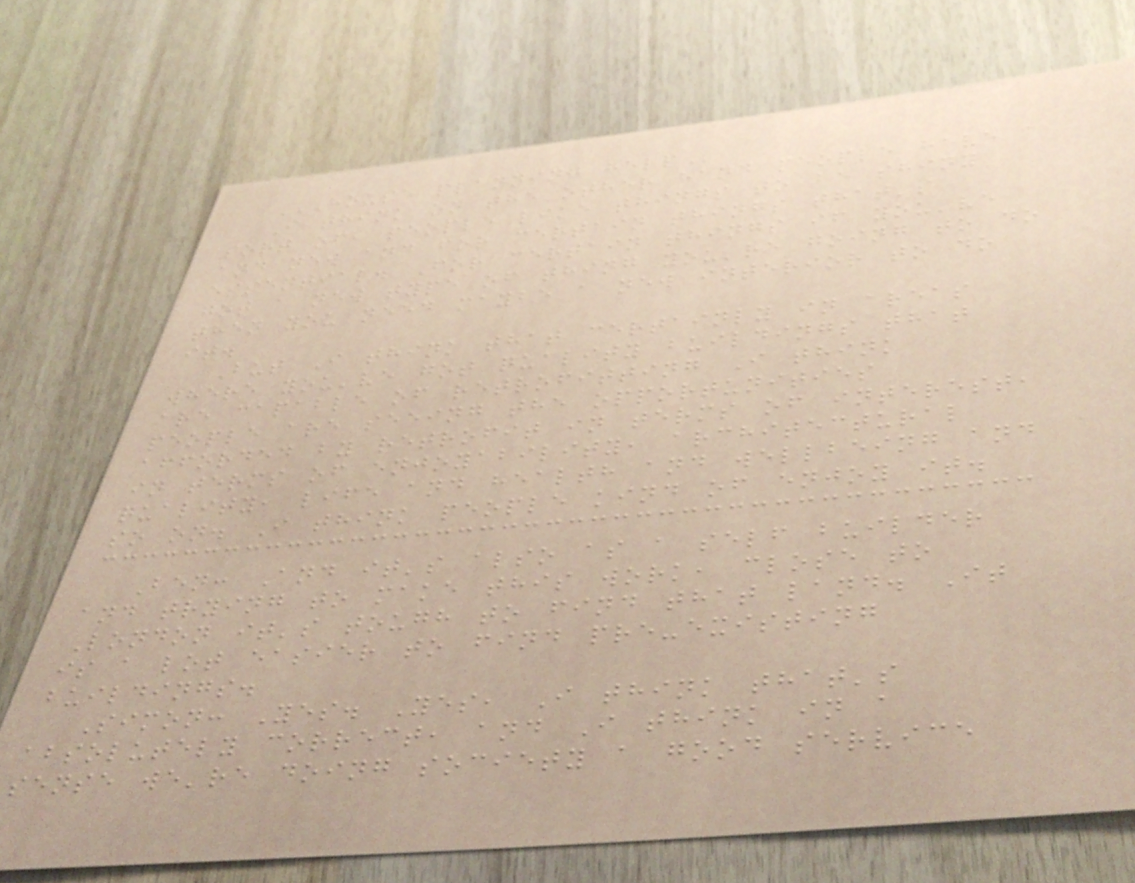HOUSE PLANNING HELP
I think on the other hand people have a
sort of, people like things to be shiny
and new and for certain things that's
essential. For certain things if you've
got a new type of thing you're going to do
then you need maybe a new interior to do
it.
But I think that certainly in areas
where you've got quality buildings that
are capable of retrofitting I think
people are seeing the opportunities
afforded by retrofit in terms of interest,
in terms of enjoyability, architectural
quality, life and health and wellbeing and
so on. I think people kind of enjoy it.
Ben: And it's also as a self builder
and trying to make this work, close to
London it's tough to find that land. It
is a lot easier to find pre-existing
buildings.
Simon: Yes. Yes, I think that's
absolutely correct, and I think in a
sense we're doing society a good service
